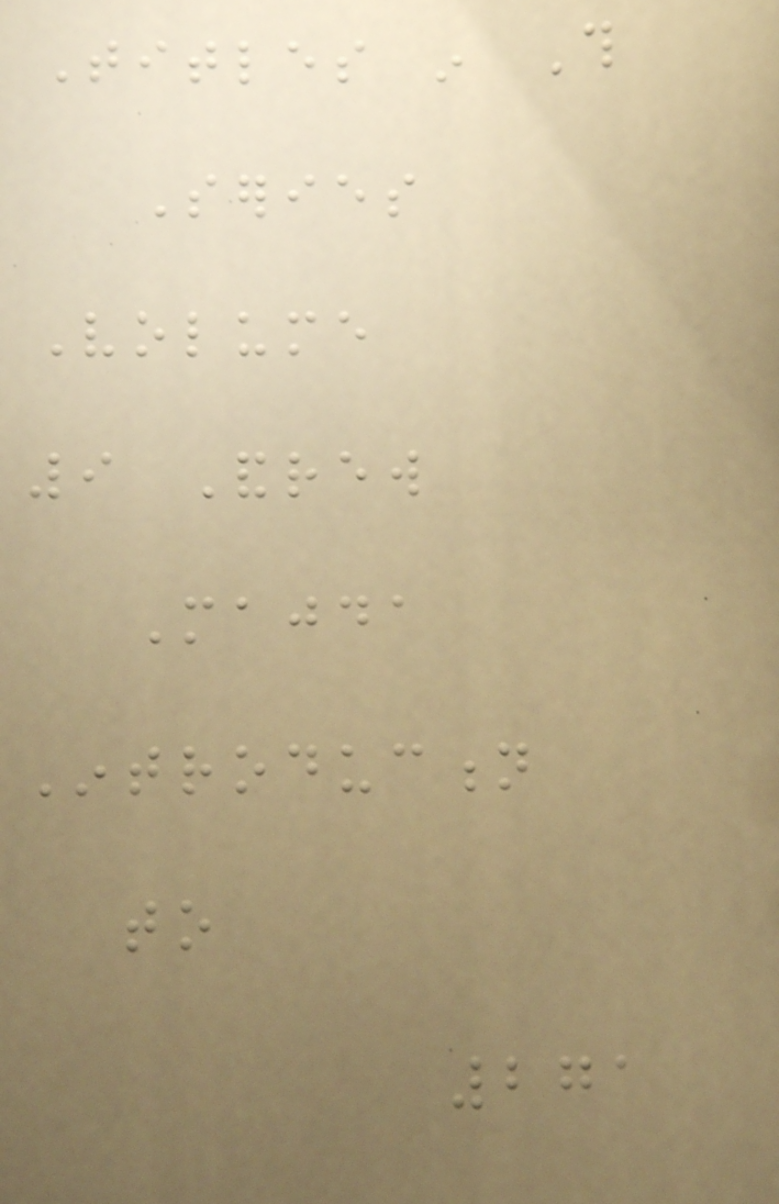Titles in This
Series
Volume
9 Andrew
Majda
Introduction
to
271
